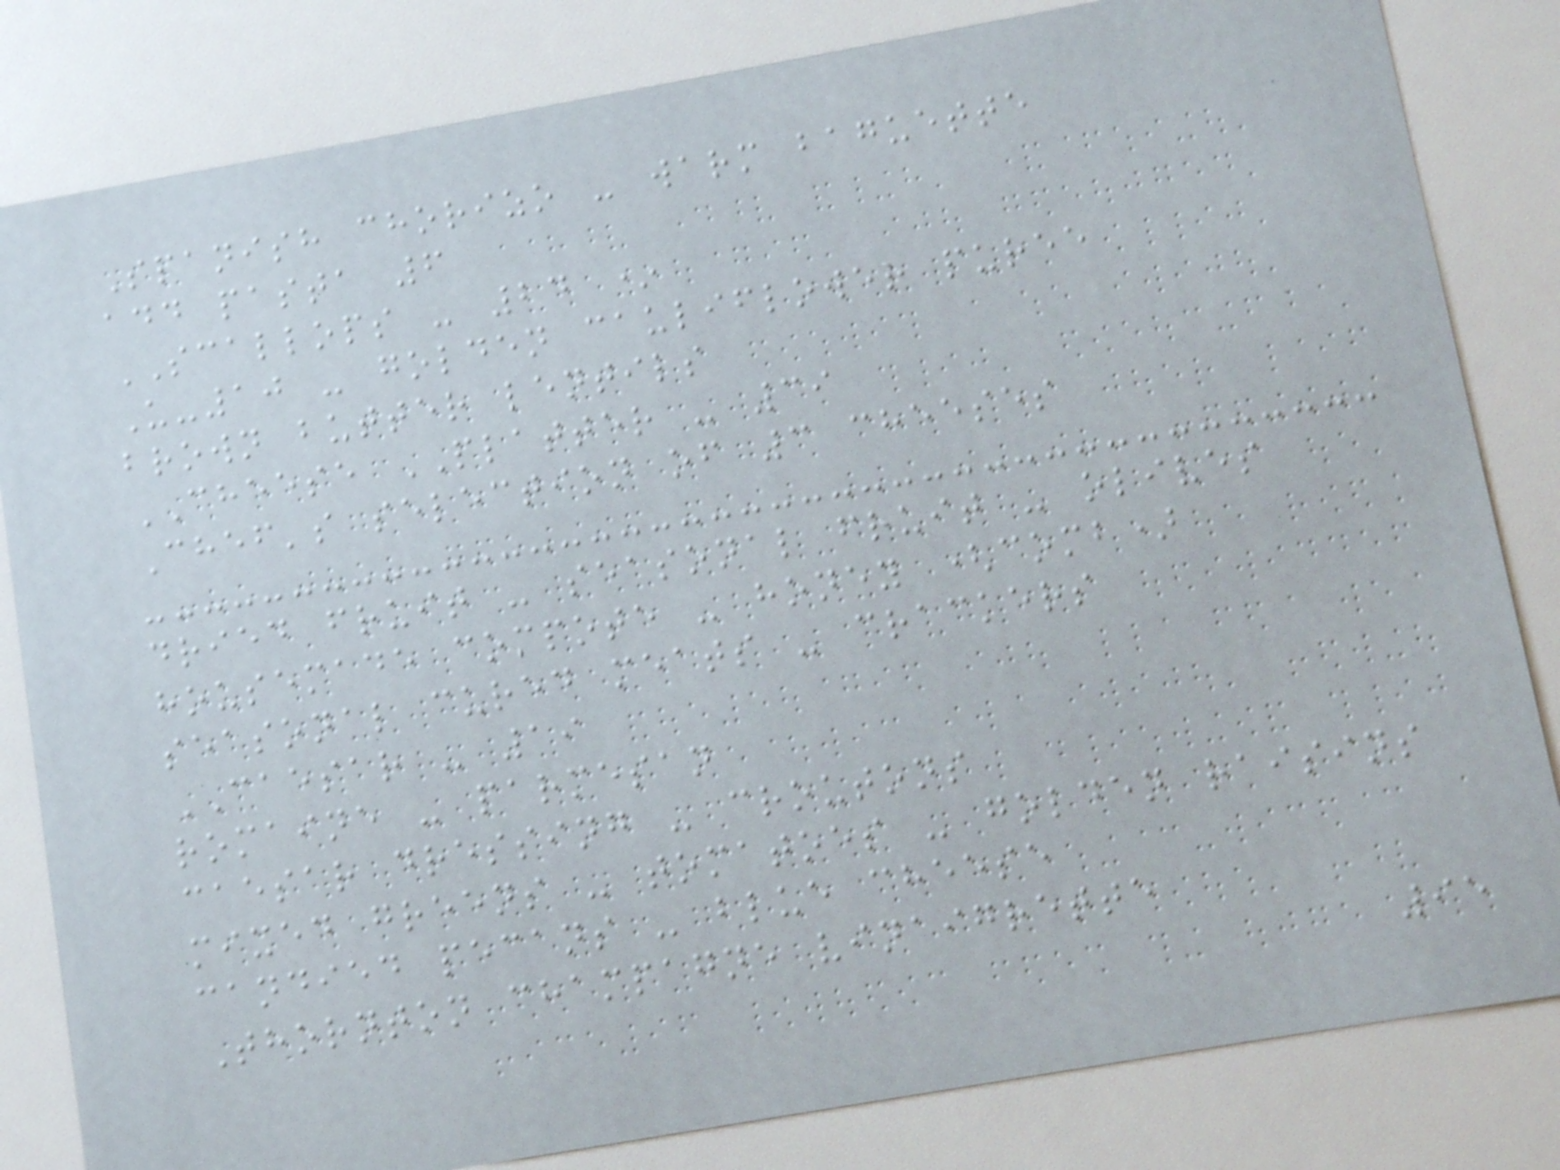Spanish chorizo - warm baguette
add pasta 6
SCALLOPS - 24 *
U-10 - golden cauliflower puree
brown butter lentils
CHEESE PLATTER - 39
Chef's selection of 3 cheeses
dried fruit - seasonal fruit - olives
housemade compote - honey (comb)
seasonal cured meats - crackers
CAESAR - 19
romaine - parmesan
caesar dressing - croutons
mixed greens - tomatoes - golden raisins
candied pecans - blue cheese
Thornton champagne vinaigrette
95
